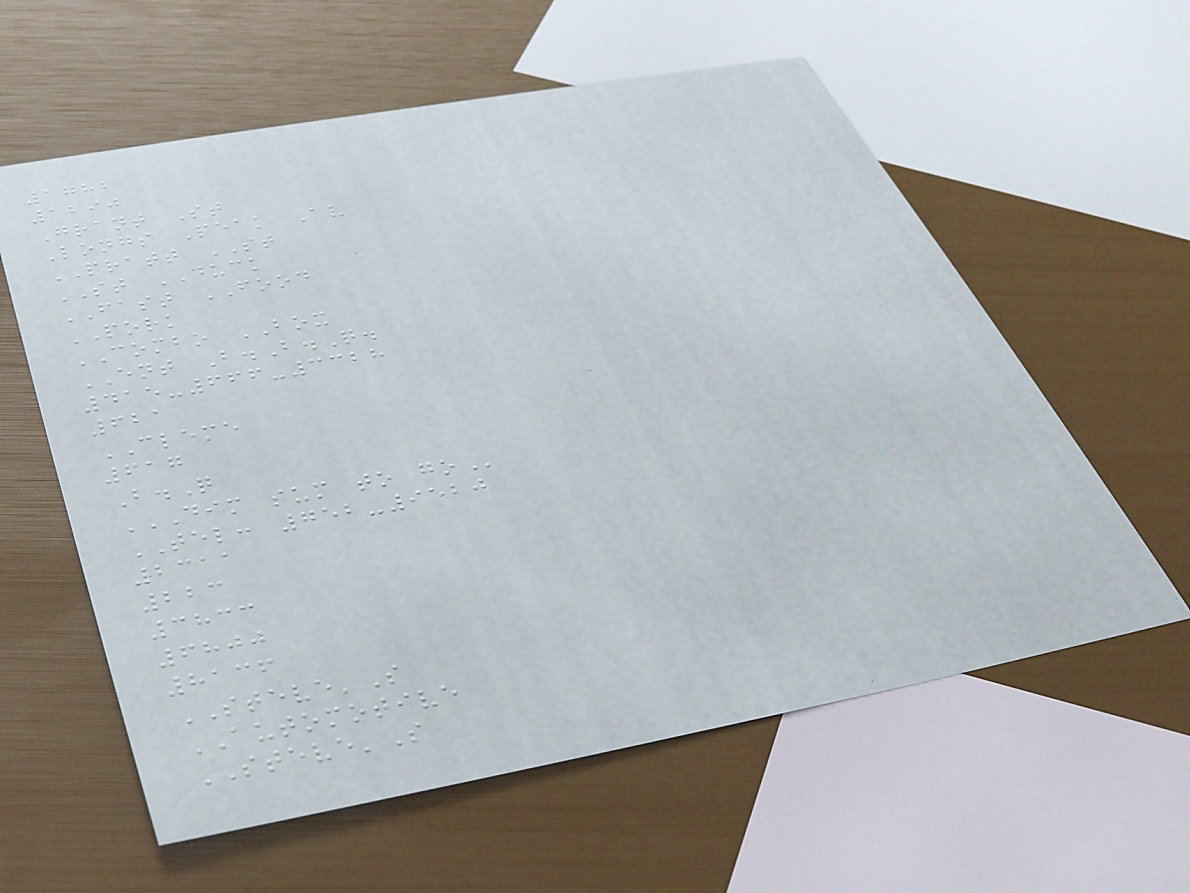1782
1290
Grant St
Longs Peak Av
PRATT ST
ST DUCK
FAST FOOD
PORK
COMBO BOX
ENT B.B.Q.
415-666-3328
621
CLEME
617
B.Q
DIM SUM TO GO
TEL: 752-9520
2311
223
3833
6800
8136
STEVE'S
AUTOMOTIVE
STEVE'S
